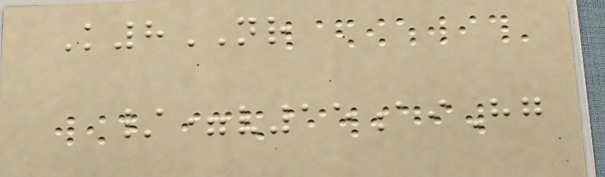K8NR
/=v15aiHg
